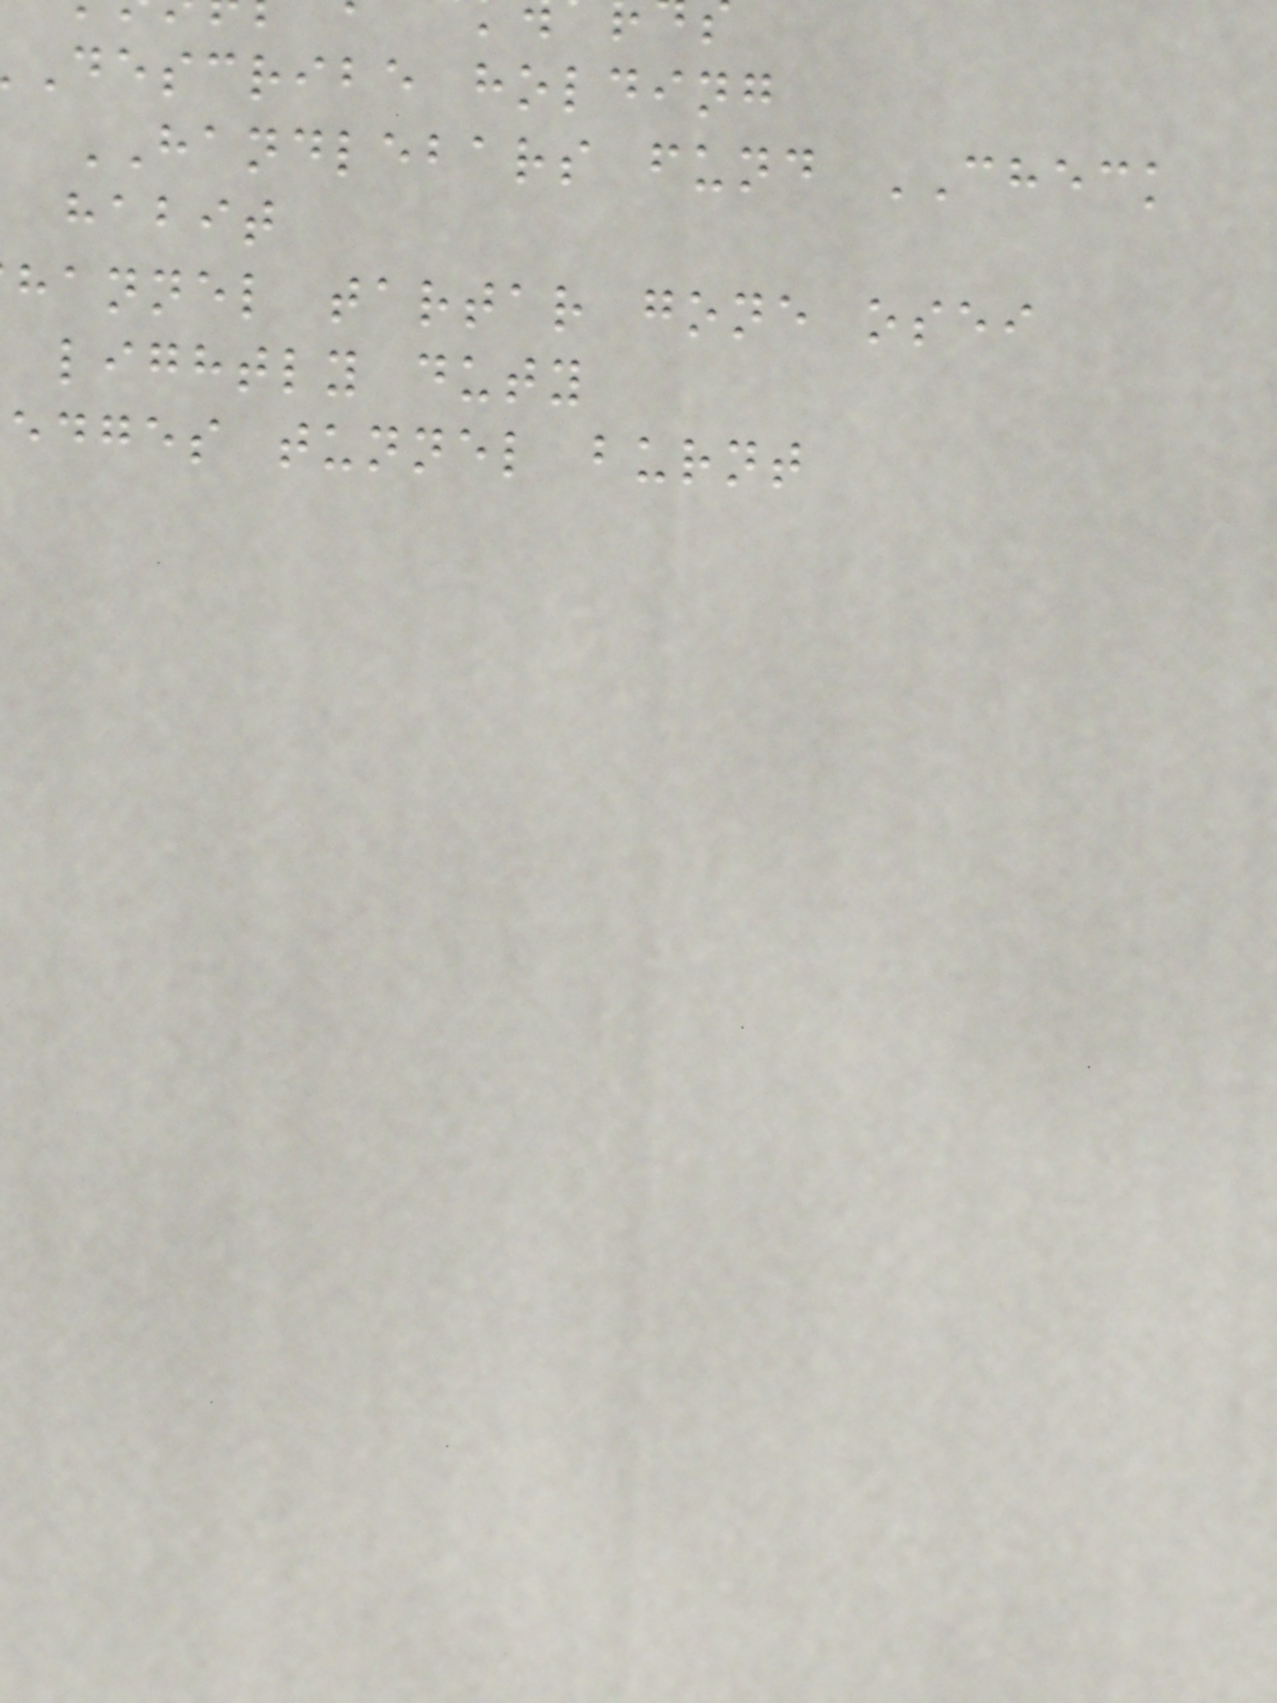describe holding
HANDLEBARS fund CHECK
habit
hannel tartar gone osei
lightly duty
edges tunnel burnt
